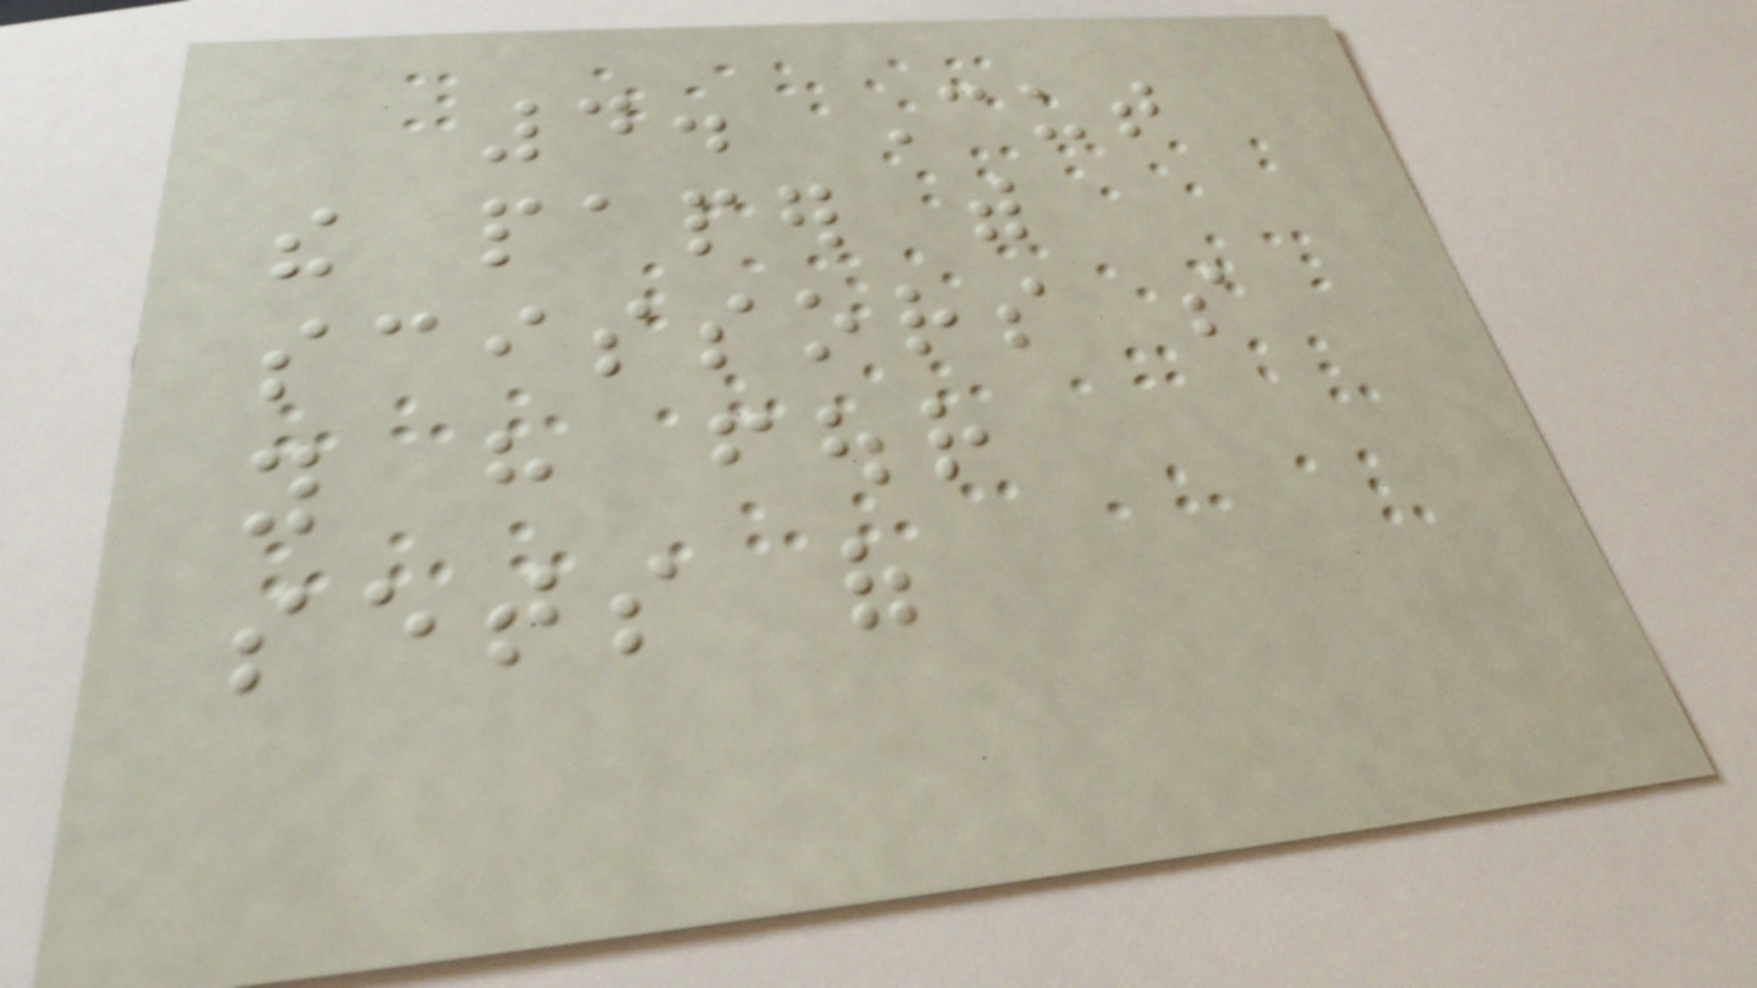4. Cut
the paper with
scissors so
you have four
sets of
